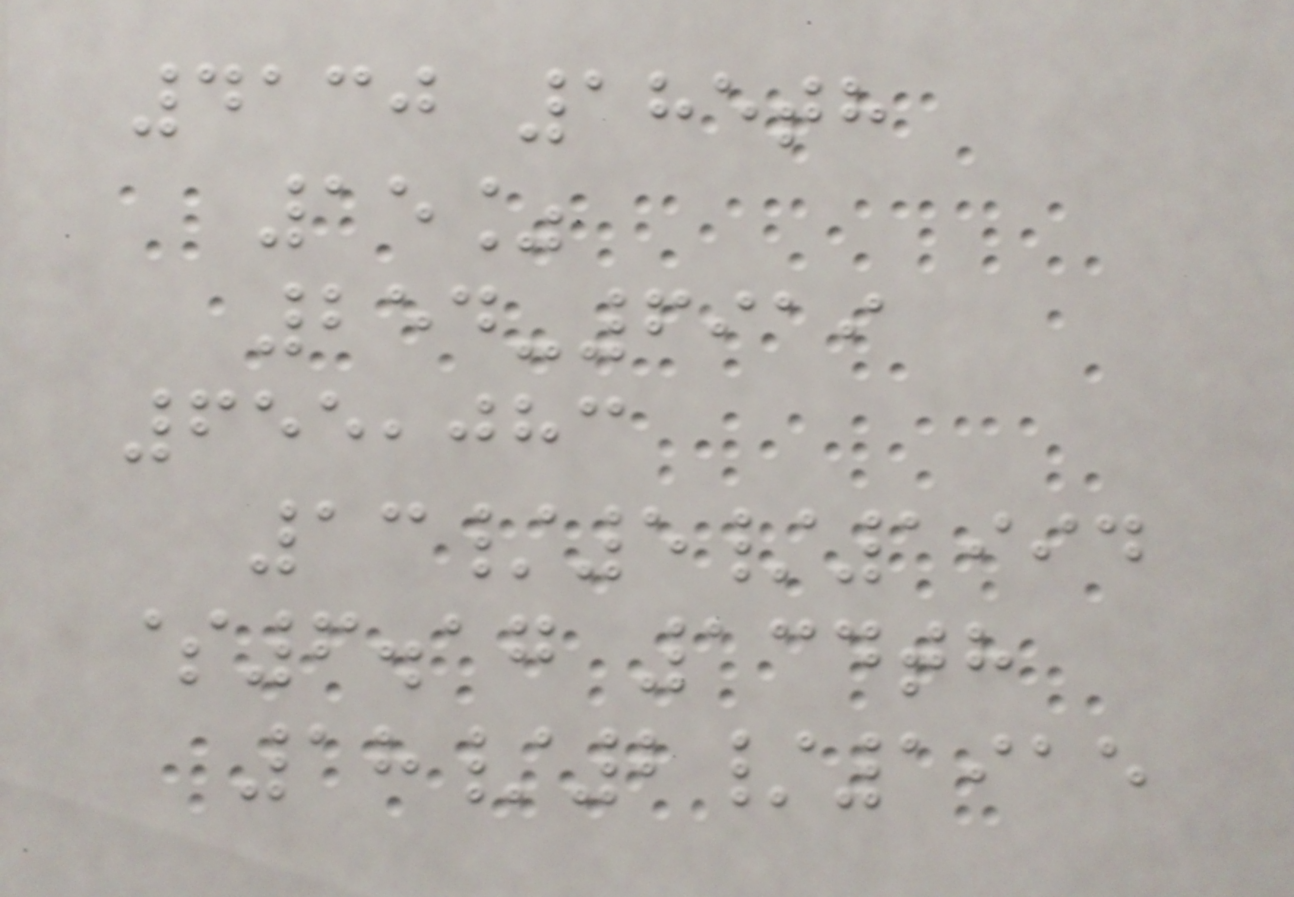4130 185th
15%
254-6919
655,083
13/5/1994
$6.17 134th
18/2/1915
